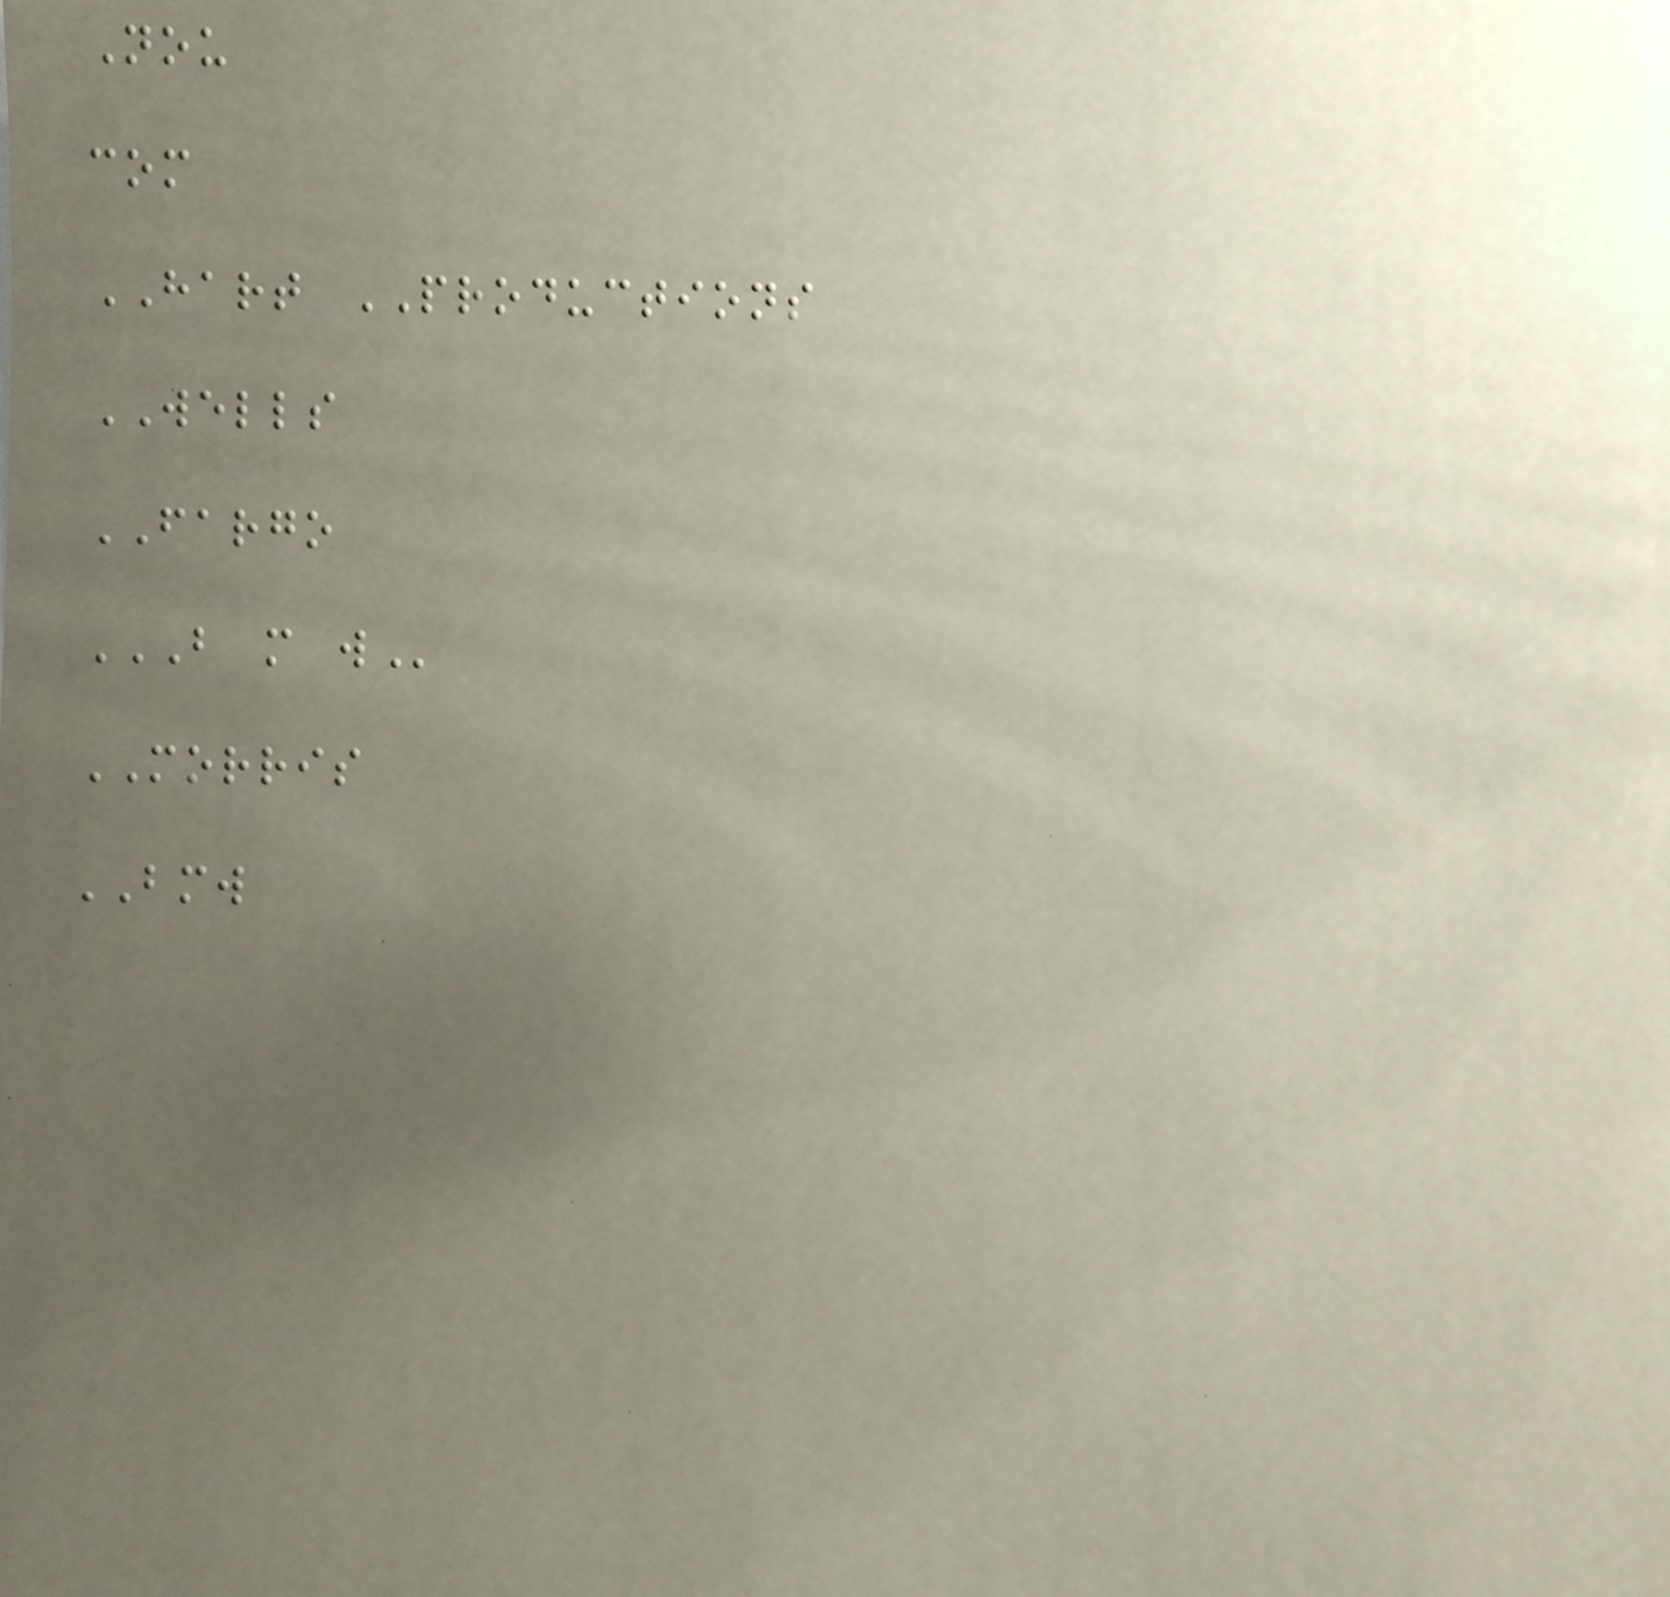Nou
com
HART PRODUCTIONS
WELLS
FARGO
B M W
MORRIS
BMW
